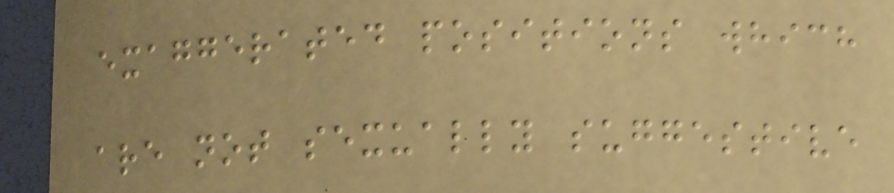exaggerated positions which
are not sexually suggestive
